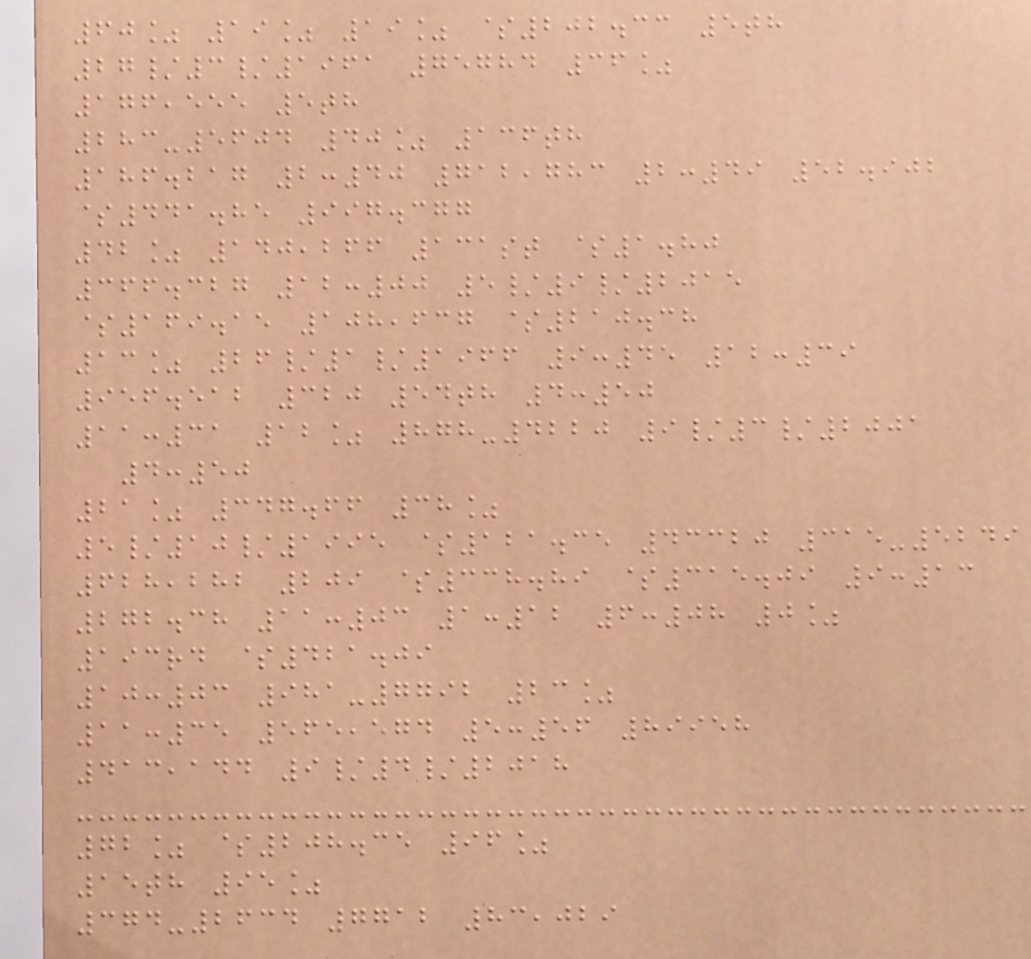60% 19% 19% $202.33 5th
27/3/1961 75784 36%
176,555 5th
283-5604 40% 136th
186.217 2:40 712,783 2:49 52.902
$441.85 997.377
42% 140,266 131st $1.80
366.327 12:00 5/9/2015
$169.15 108,637 $210.38
13% 26/1/1966 9:45 12:39
956.512 320 54th 4:50
11:31 12% 878-4220 9/3/2001
4:50
21% 347.66 38%
5/10/1995 $121.35 43320 315-5249
628,282 209 $338.89 $315.09 9:13
272.38 11:03 1:12 6:08 0%
193rd $421.09
10:03 981-7792 23%
11:35 565,574 5:56 89958
413,144 9/4/2018
72% $208.35 96%
15th 95%
374-2634 7712 83,029
